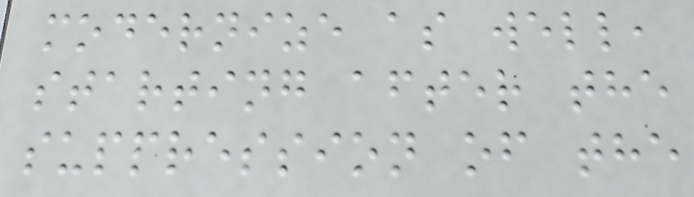modernize as well,
starting after the
suppression of the
